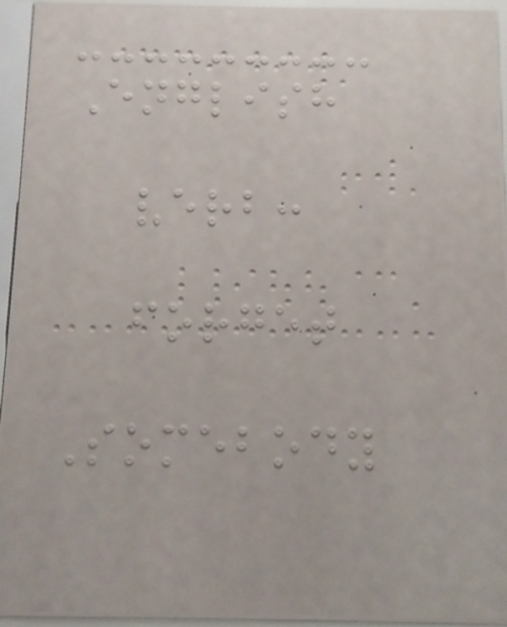English
verb:
forget
Somebody
